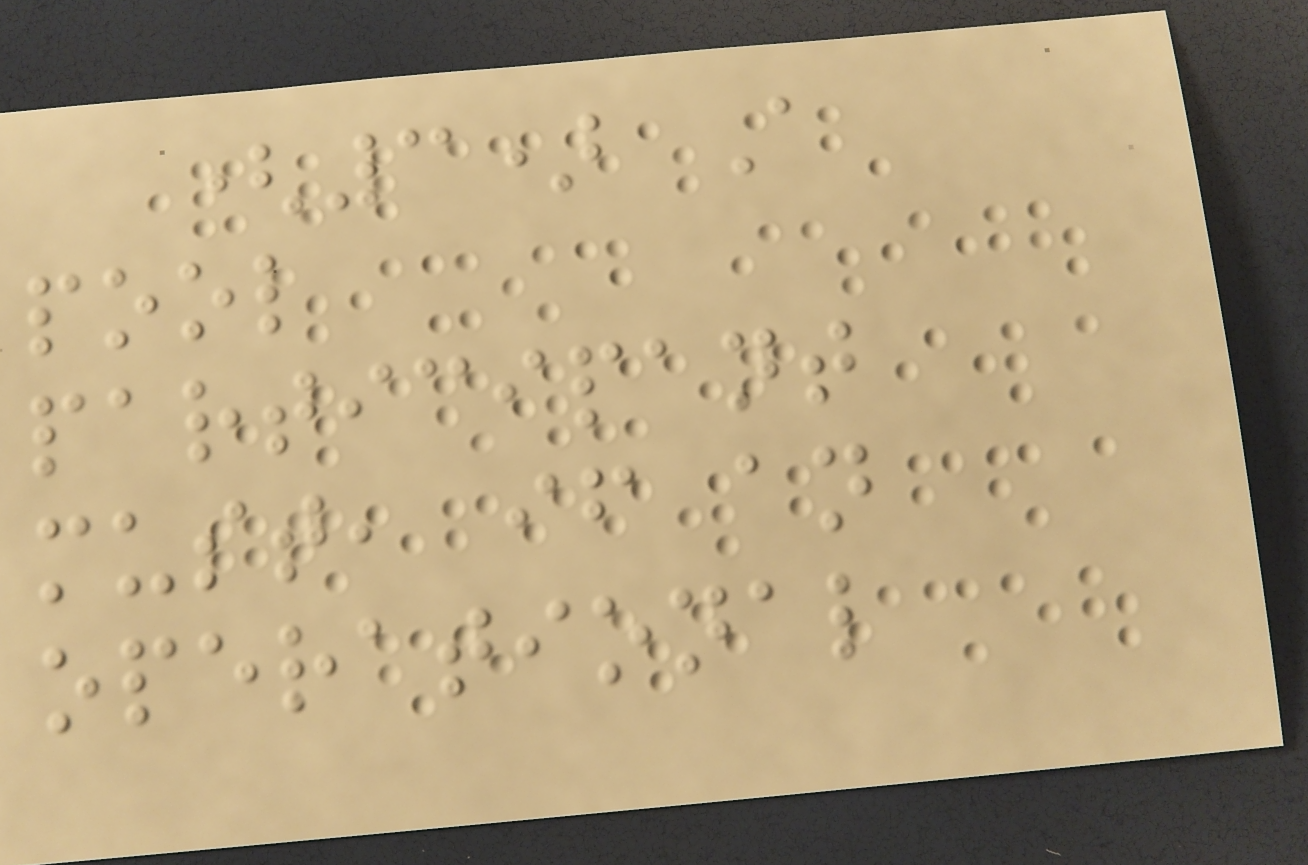(3) A
pool
participant
must, if an
operational
